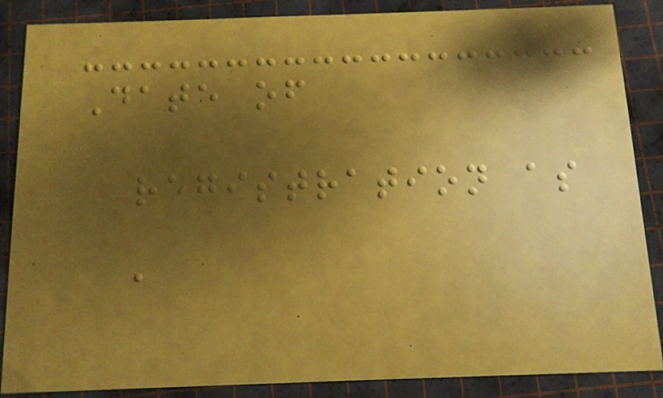Date of
registration as
a
